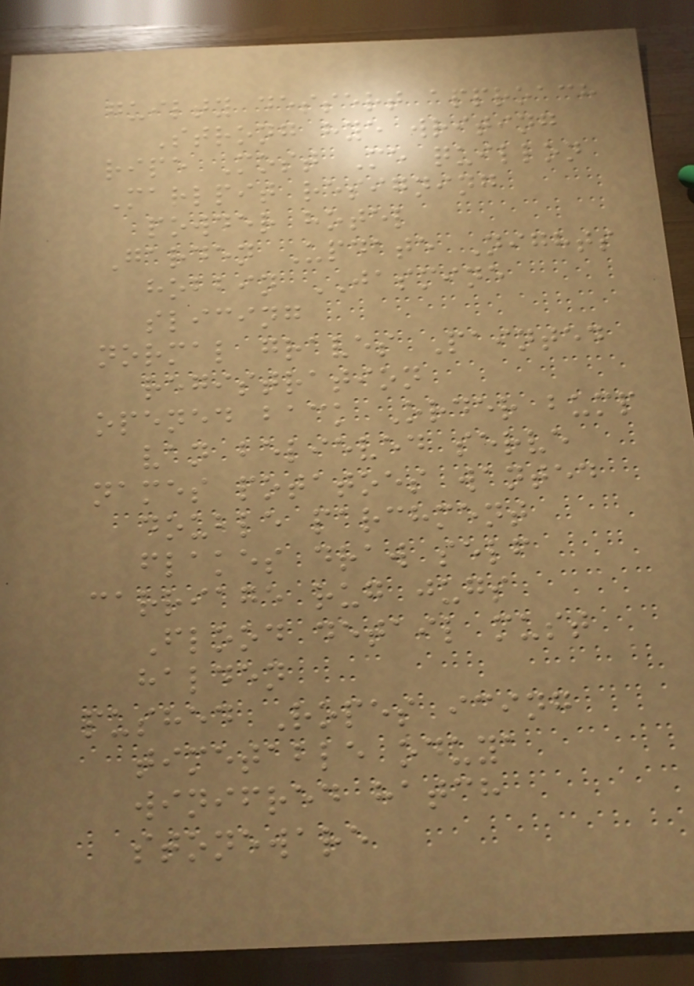guilty dessert approach
Strong hye writing
ripe Most Me quillon
Marlpit resigning
powder hotel
Garden Update Nights
hobbin JASMINE
slicing
normal graves Painted
registration
opened back Order bump
van believed serve
names potatoes wanted
double parchment
flakes draw self
carriage rug jugs
Flood detail must
halden
pushed Ropes icing
timetable oduya
winifred hatch
stoneware
